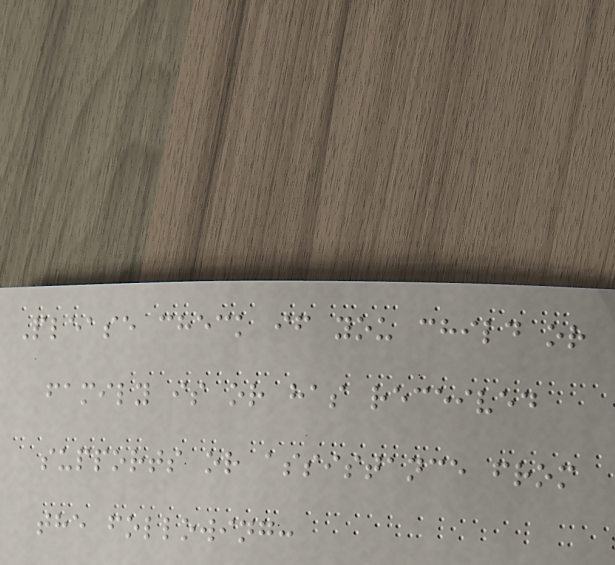Please check if you child or
family is or has received
supports or assistance from
the following:
